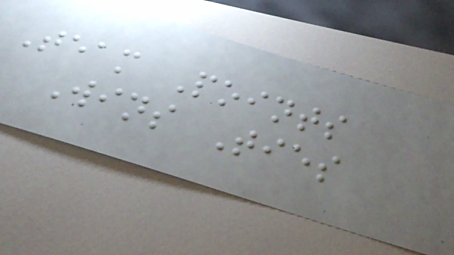Team Points
Wins Ties
